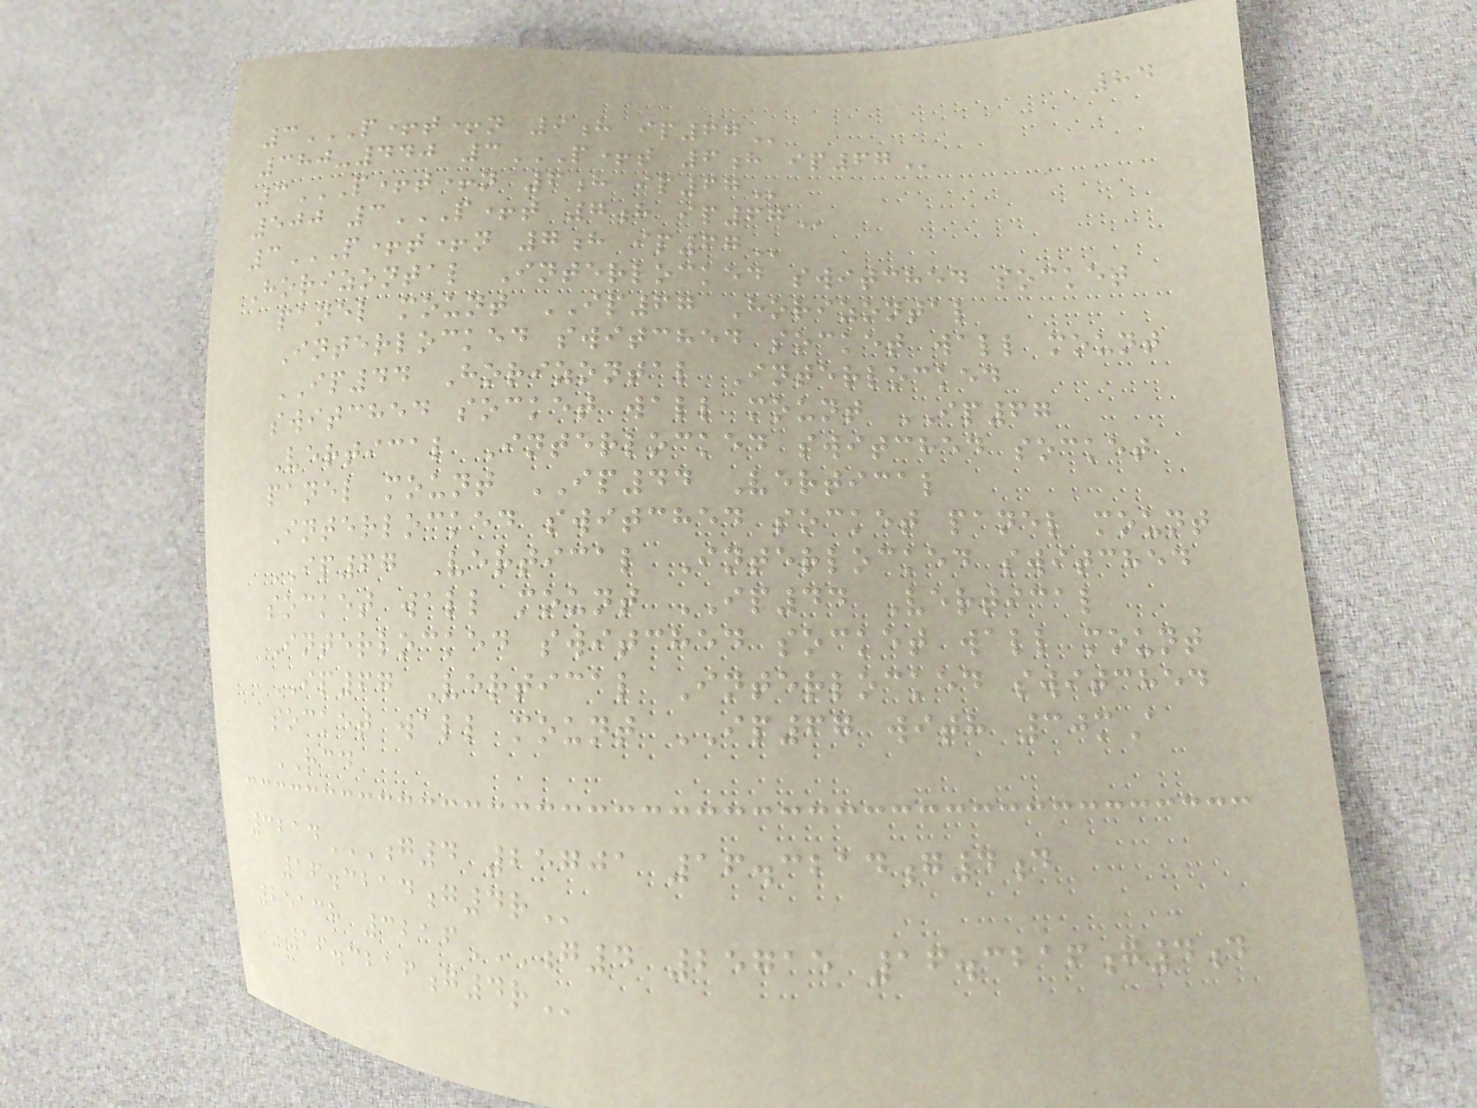84
3P+T+N 9H IP67
380-440 3P+T 6H IP67
3P+T+N 6H IP67
500 3P+T 7H IP67
3P+T+N 7H IP67
Horizontal Interlocked switched socket
panel mount IP67 Horizontal
Interlocked switched socket wall mount
IP44 Horizontal Interlocked
switched socket wall mount IP67
Vertical Interlocked switched socket
panel mount IP44 Vertical
Interlocked switched socket panel mount
IP67 Vertical Interlocked switched
socket wall mount IP44 Vertical
Interlocked switched socket wall mount
IP67 Vertical Interlocked switched
socket wall mount IP67 with 30mA
RCD
3214G4 25701 16.3214G4D
16.3214G4R
25138 3216G4 25715 16.3216G4D
16.3216G4R
